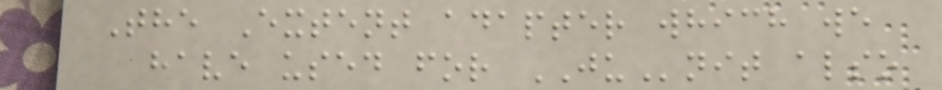The Extent adapter which we
have used for JUnit also
